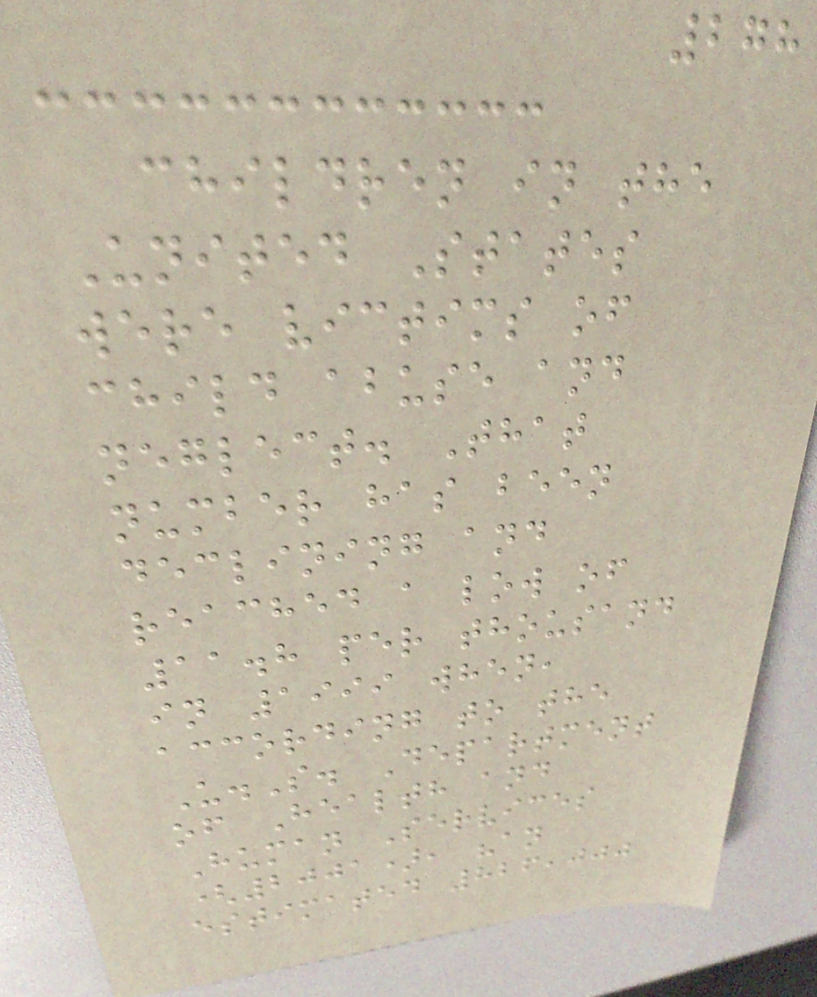278
children in the
United States
were victims of
child abuse and
neglect. That
number has been
declining and
reached a low of
11.8 per thousand
in 1999 when,
according to the
U.S. Department
of Health and
Human Services
(2001), "an
estimated 826,000
